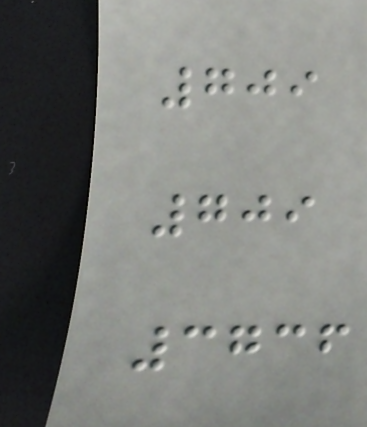709
709
3736
